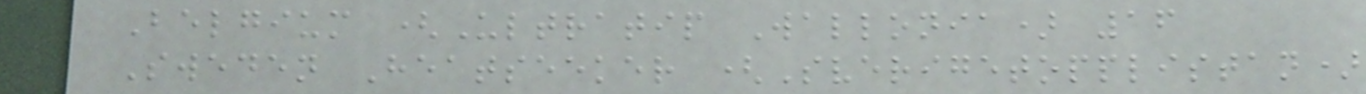Belgium (Ultratip Wallonia) 16
Sweden Heatseeker (Sverigetopplistan)
